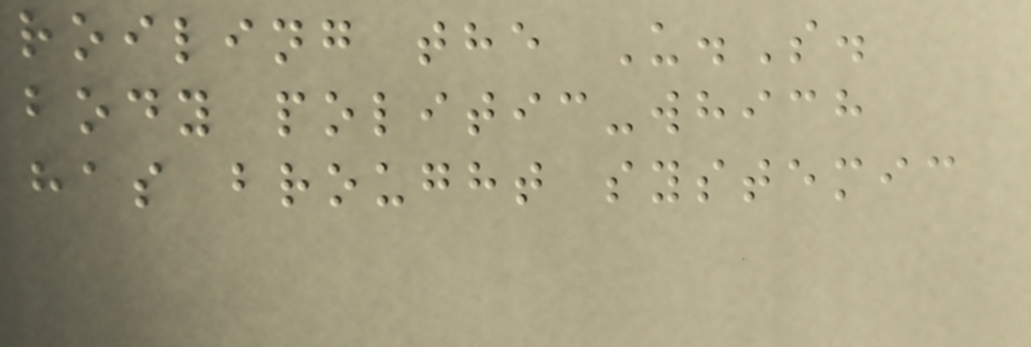roiling the U.S.
body politic-which
has brought systemic
